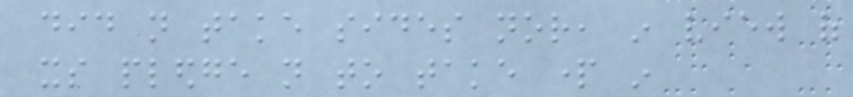did not take sides nor, in view of
its pledge not to take part in
